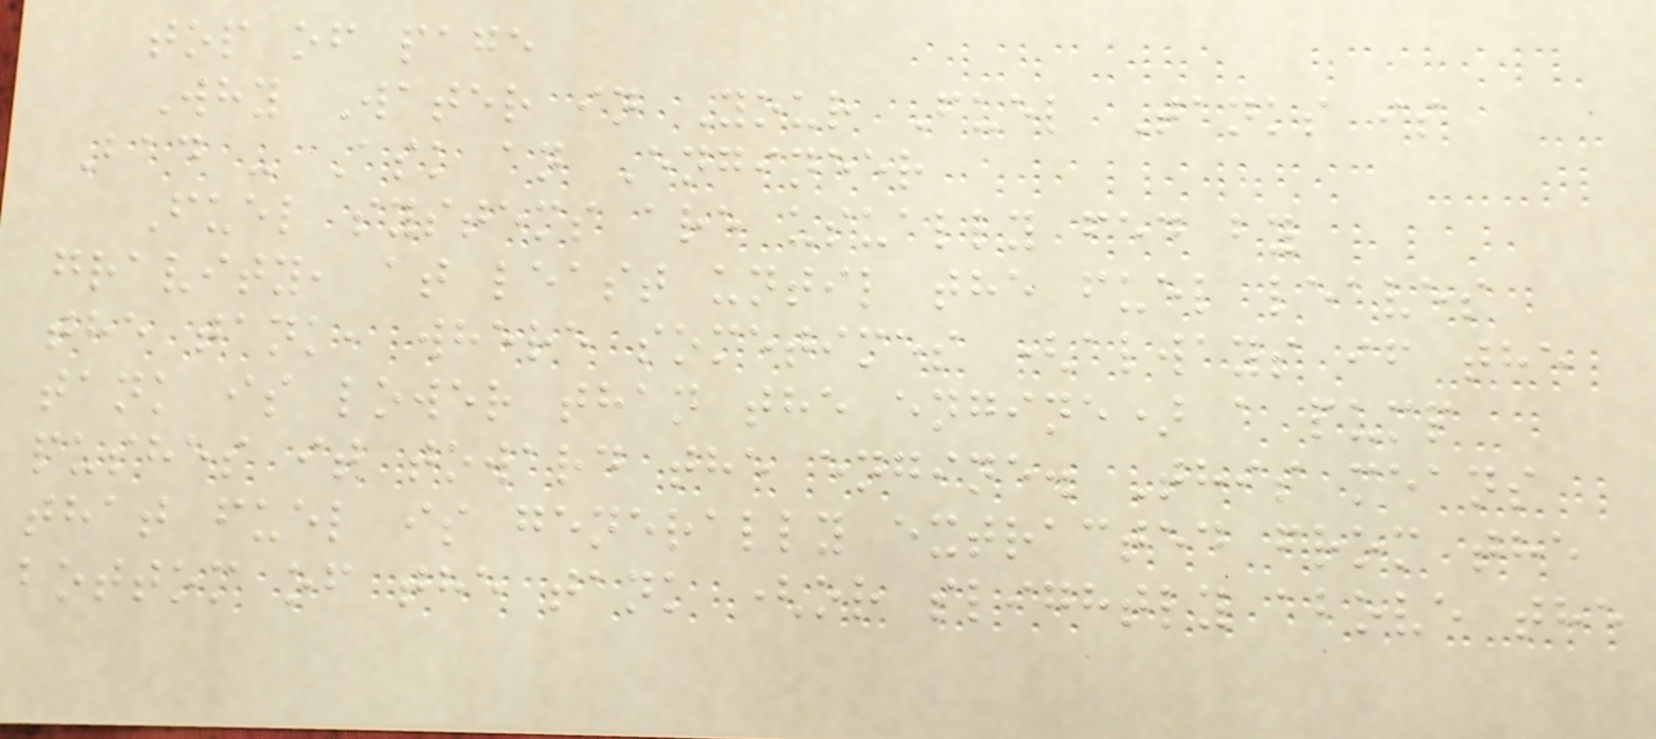top of page
Why Water in Your Fuel Tanks is
Bad - Ask an Engineer
Fuel systems are usually fed by
gravity, at least until the fuel leaves
the tank, where sometimes (always if the
tank is lower than the engine) a pump
pushes it toward the engine. This means
that fuel is generally extracted from the
bottom of the tank (or slightly above the
